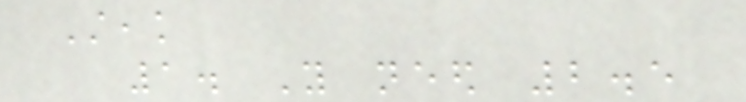Steak
1. You need 2.5
